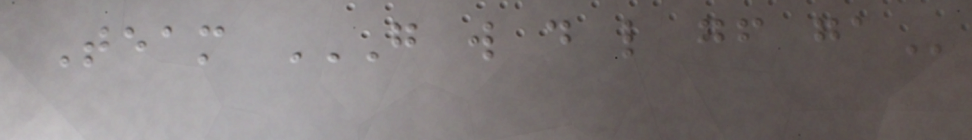Team G W D L GF GA
